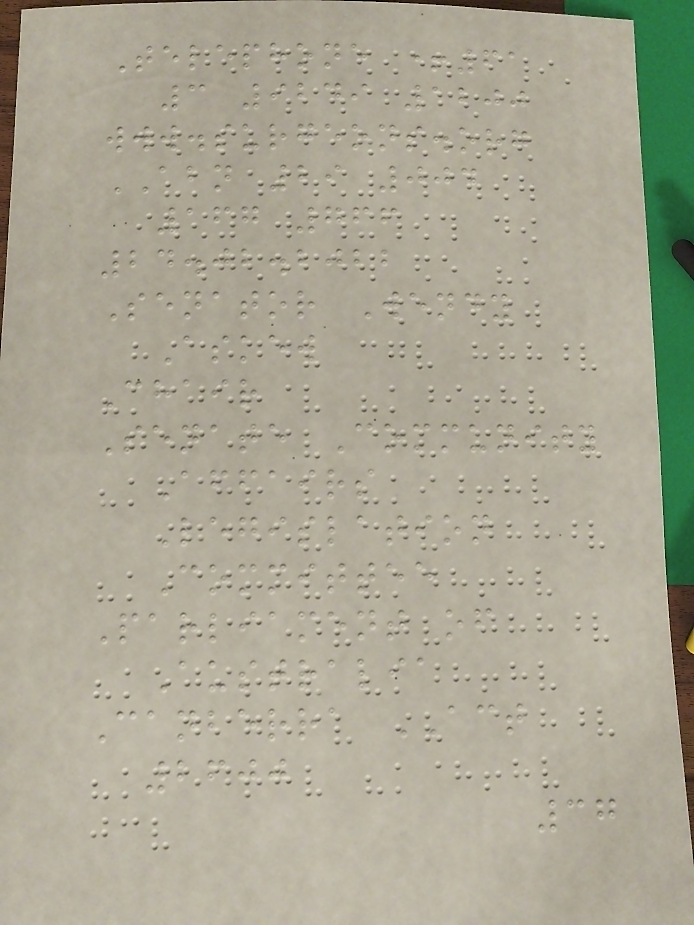Telephone +61
3 9249 1200
www.surgeons.org
ABN 29 004
167 766
24.02.2022
Senator Wendy
Askew
Chair
Senate Community
Affairs
Legislation
Committee
Parliament of
Australia
Canberra ACT
2600
37
